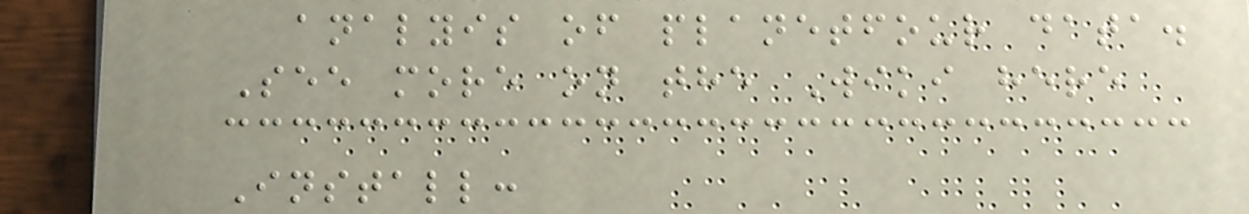analyis of planetfour data.
See more on the Wiki here
Install:
